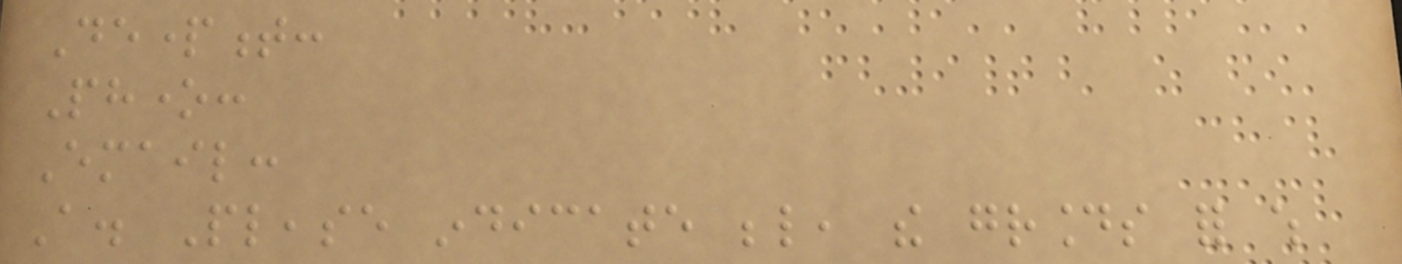Department:
Phone:
Email:
A. Please indicate below, the grounds for which
